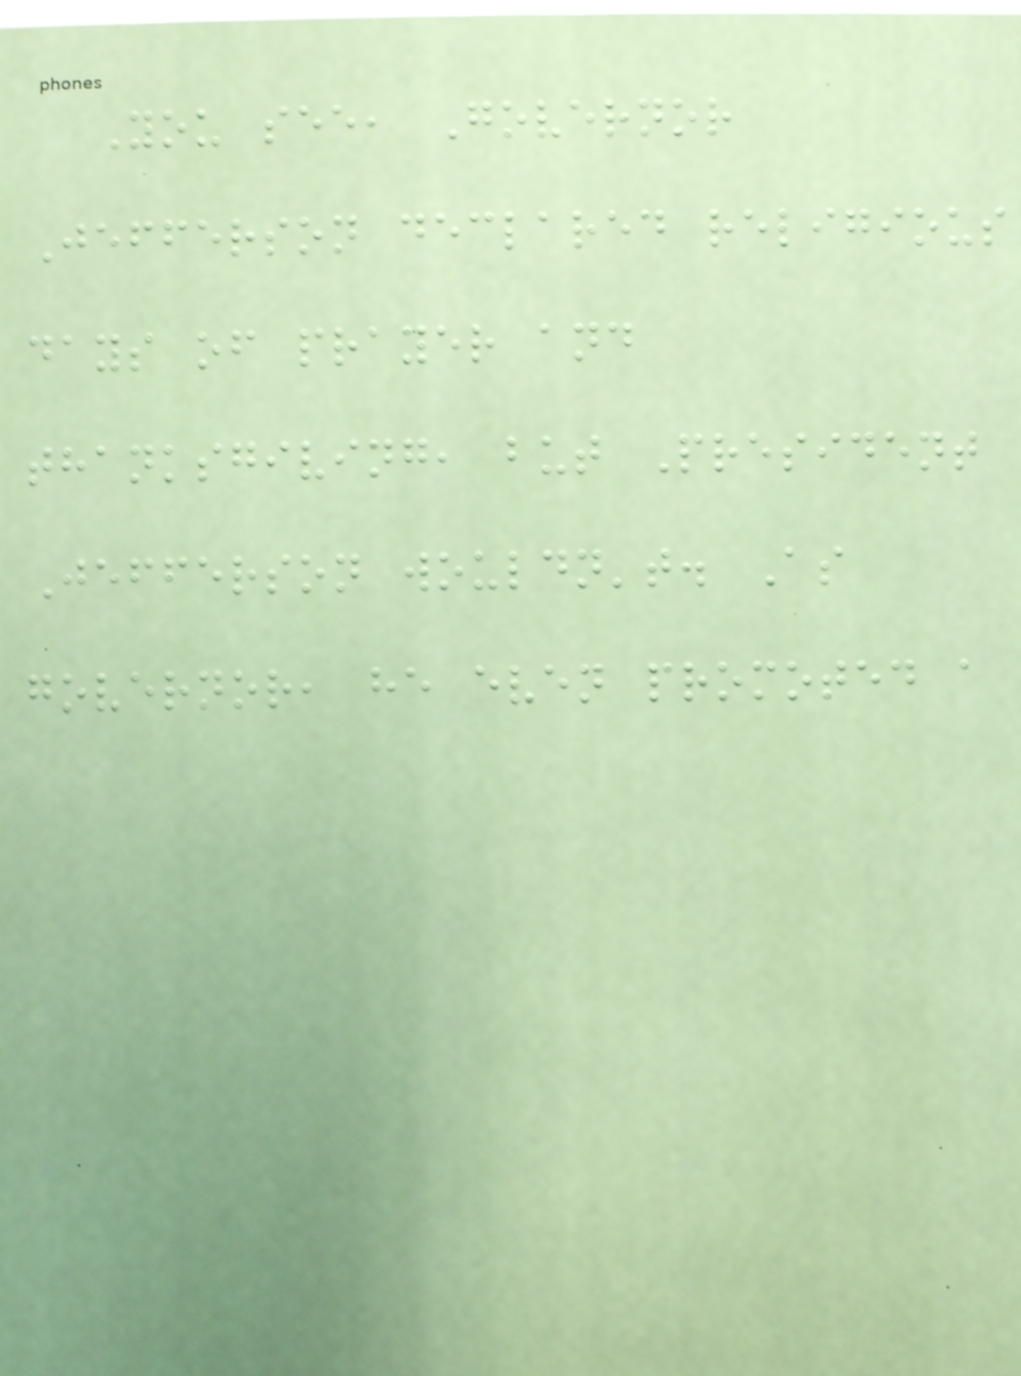You see, Governor
Jefferson declared religious
days of prayer and
thanksgiving, but President
Jefferson wouldn't. As
governor, he even promoted a
